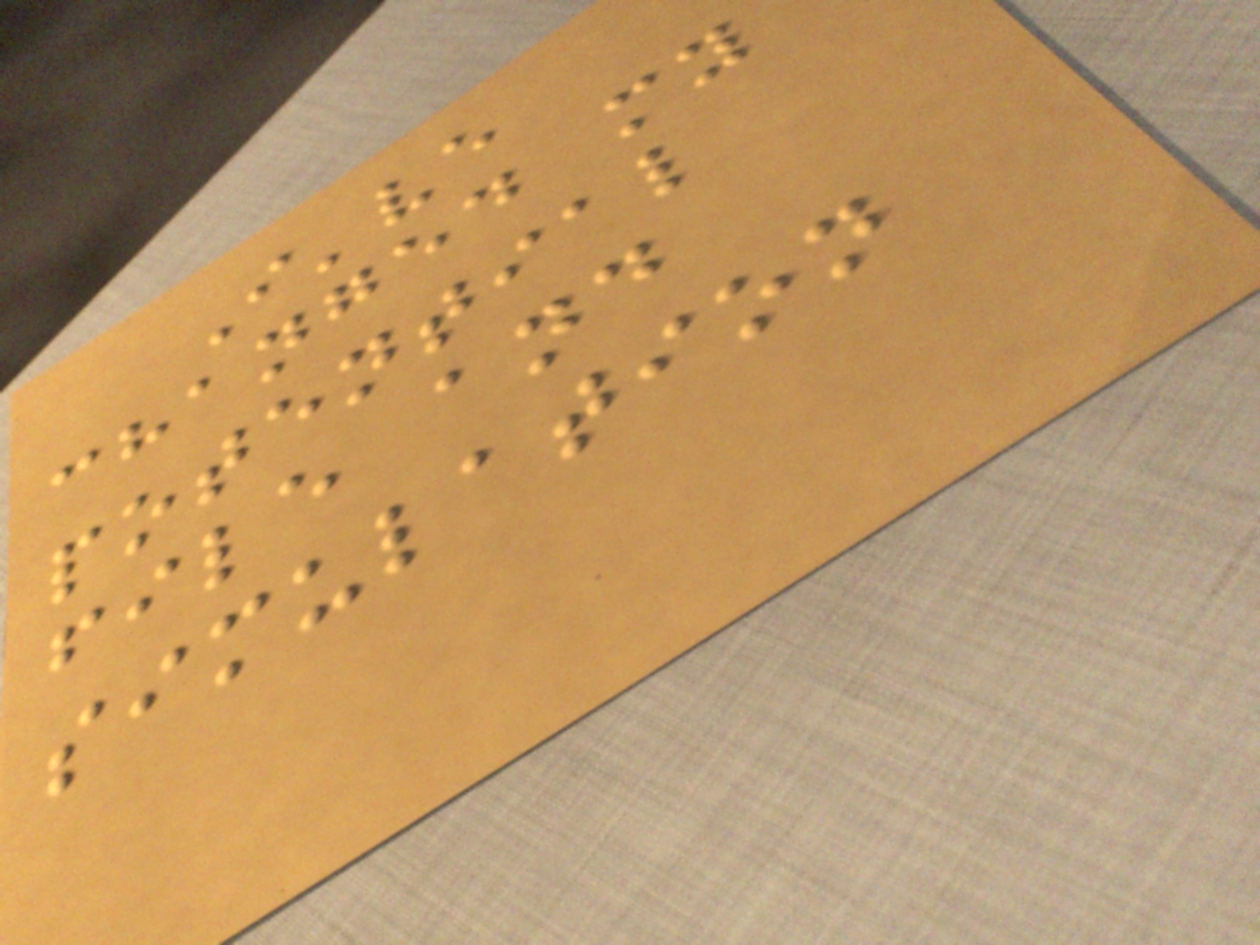I've
changed my
potential
file and
simulation
